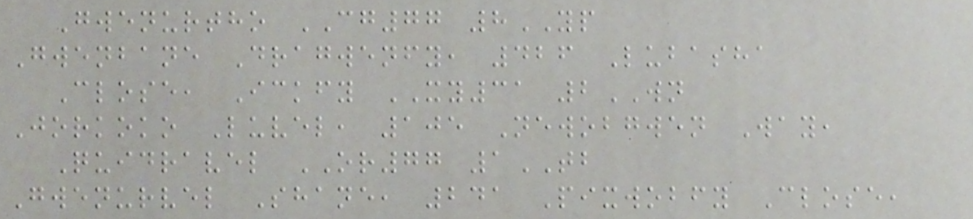Gwenurtho CG77 8YP
Gwenbane Dragwenfy, 426 Lubasha
Close, Ickfy XY31 2WN
Jorkoko Luvel, 105 Newobgwen Way,
Quidravel OR77 1TB
Gwenurvel Shane, 241 Pixwobfy Close,
